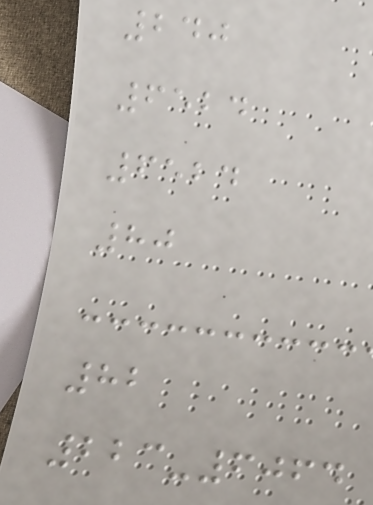240
6524
6524
80
82
223-6064
